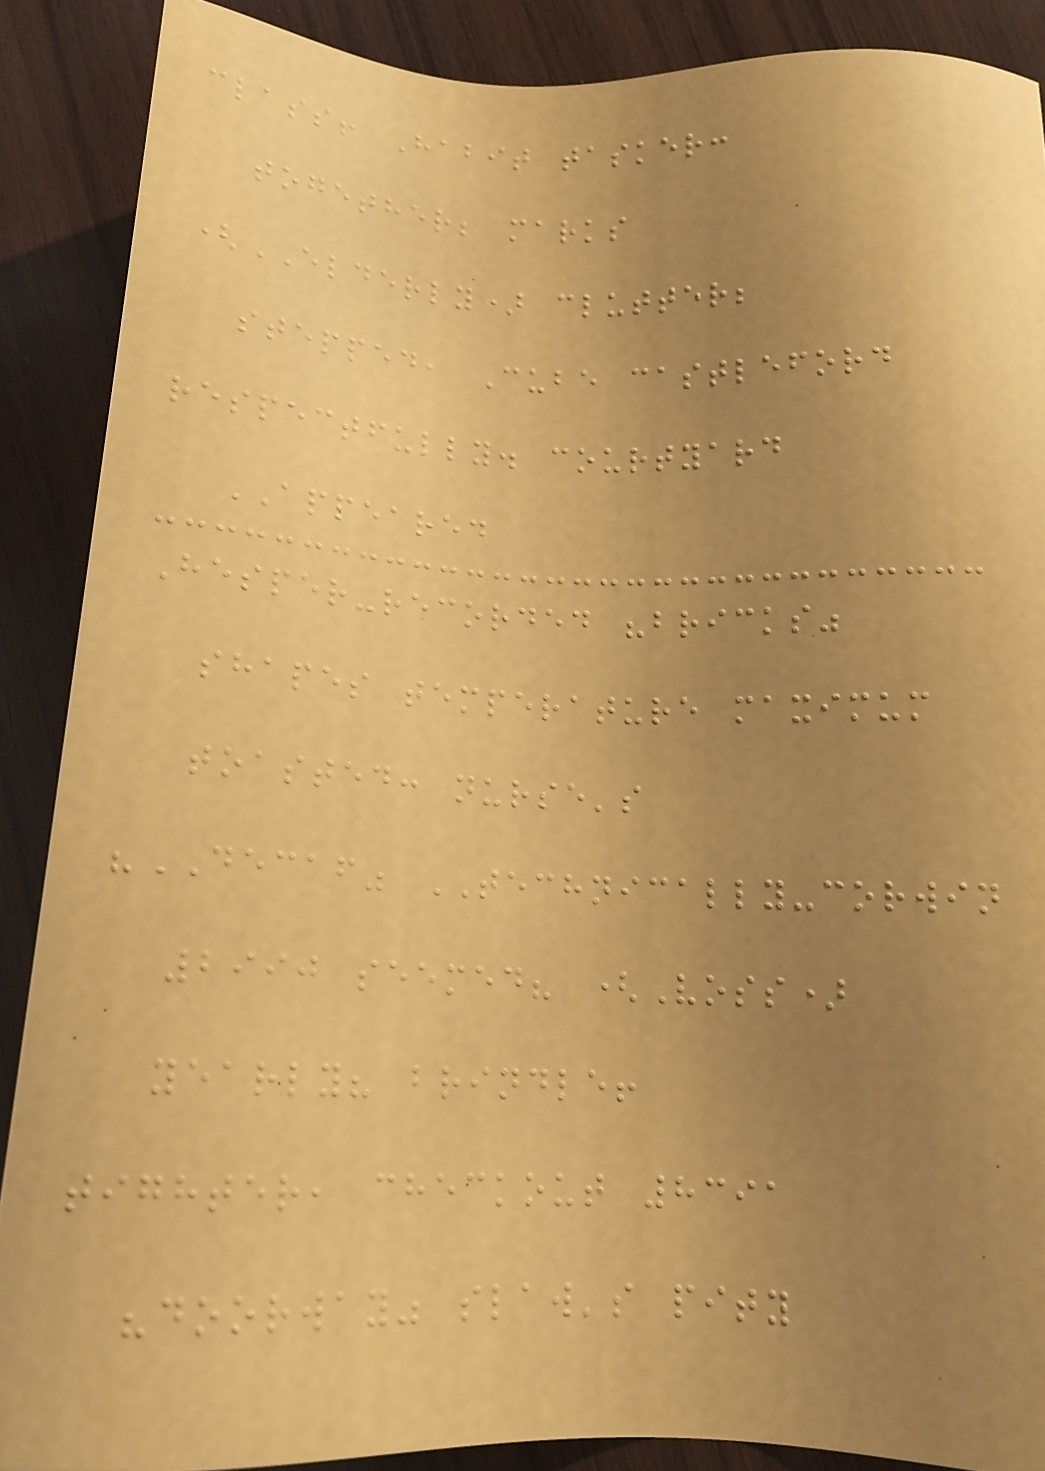class! Habit tasker:
together; marks
(ELDERLY) clutter;
stepped, Cube castleford
respectfully. courtyard
APPEARED
Hesper-recorded "bricks"
shapes temperature maximum
toasted: nurse's
"DECAF" TECHNICALLY-corwin
2990 seemed? (Voss)
yearly? brindle!
tighter, checkout 8391
"doorway" slaw's pity
